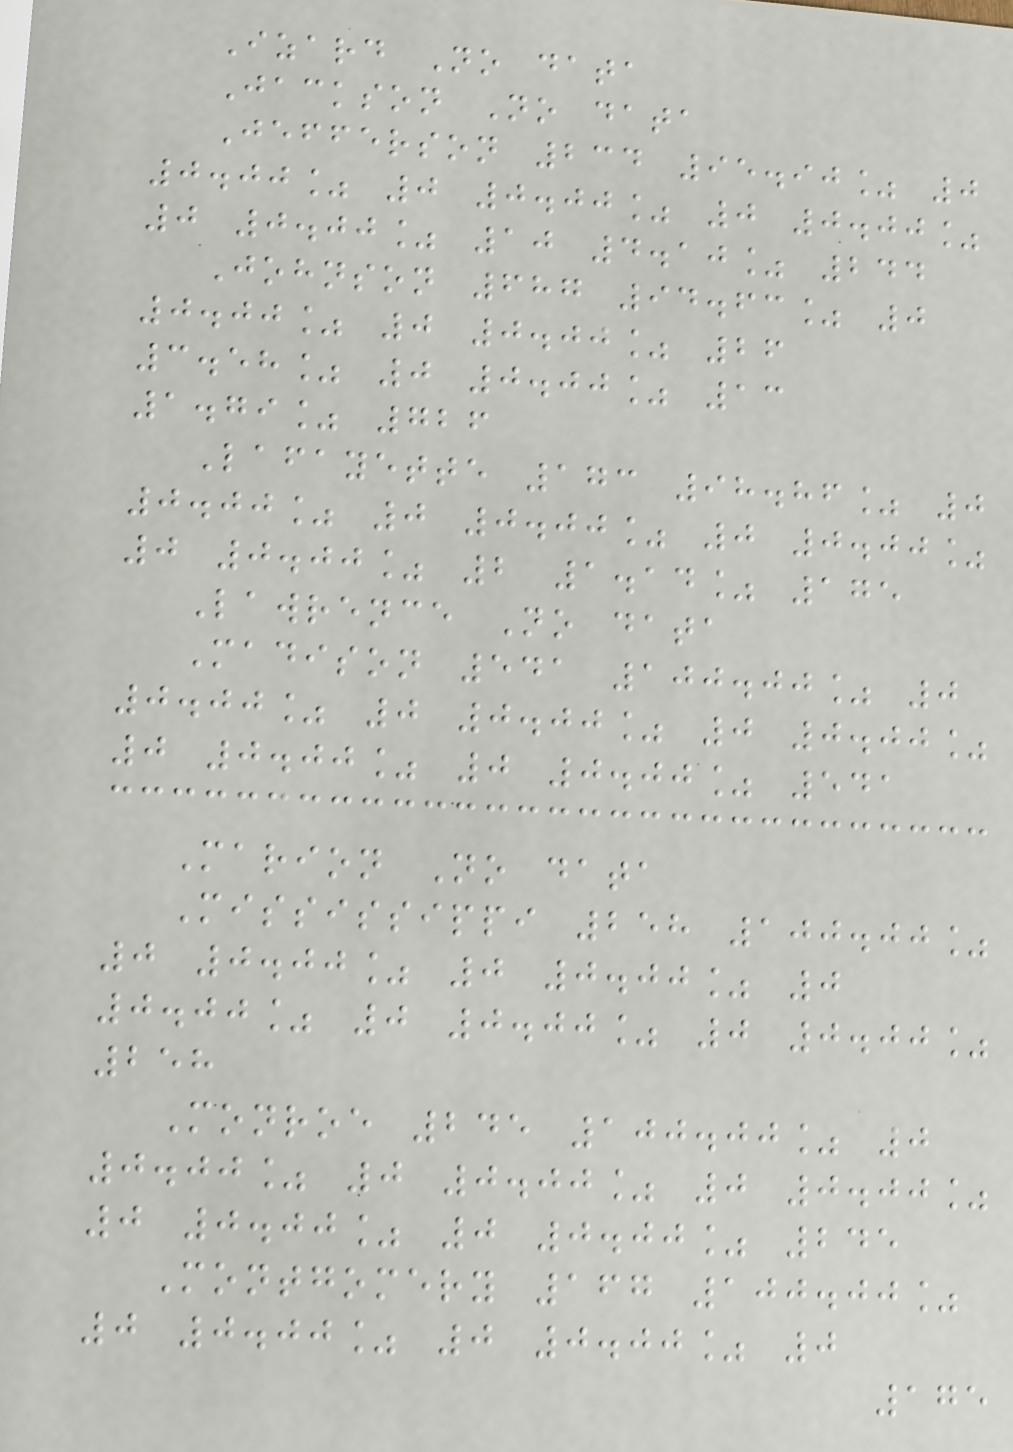Izard No data
Jackson No data
Jefferson 234 95.90% 0
0.00% 0 0.00% 0 0.00%
0 0.00% 10 4.10% 244
Johnson 687 94.63% 0
0.00% 0 0.00% 26
3.58% 0 0.00% 13
1.79% 726
Lafayette 173 98.86% 0
0.00% 0 0.00% 0 0.00%
0 0.00% 2 1.14% 175
Lawrence No data
Madison 541 100.00% 0
0.00% 0 0.00% 0 0.00%
0 0.00% 0 0.00% 541
Marion No data
Mississippi 258 100.00%
0 0.00% 0 0.00% 0
0.00% 0 0.00% 0 0.00%
258
Monroe 245 100.00% 0
0.00% 0 0.00% 0 0.00%
0 0.00% 0 0.00% 245
Montgomery 167 100.00%
0 0.00% 0 0.00% 0
175
